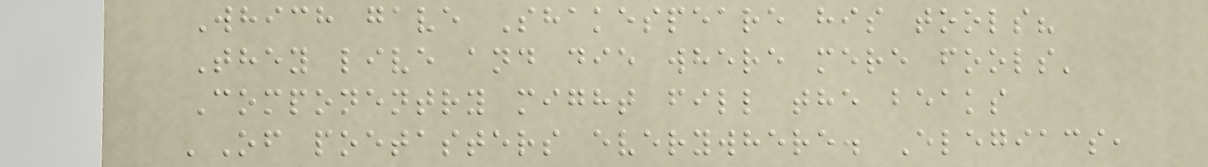Which gave Shakespeare his tools?
They live and die where mere fools'
Componentry might fill the beaks
'Of poetasters everywhere. Elegiacs,
